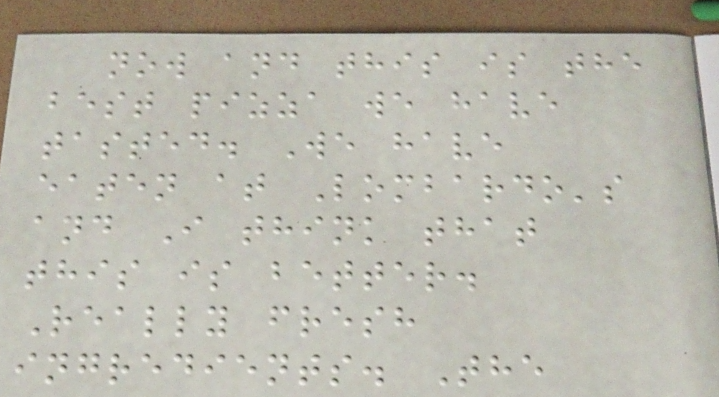now and this is the
best pizza we have
tasted. We have
eaten at Lombardo's
and I think that
this is better.
Really fresh
ingredients. The
